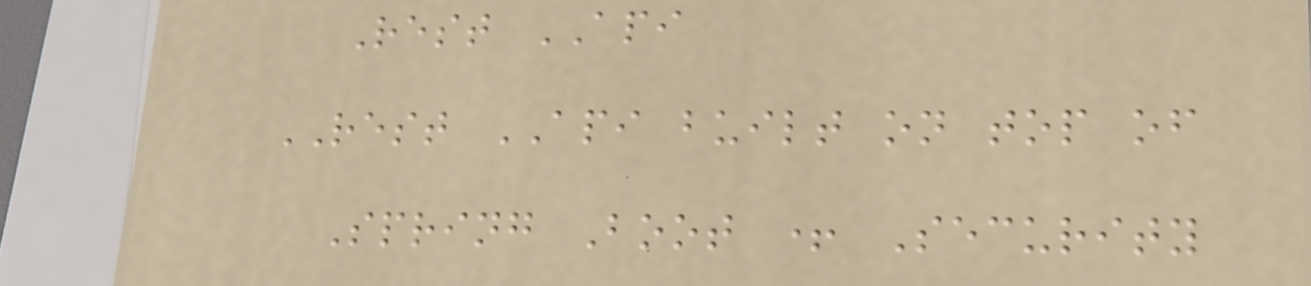Rest API
REST API built on top of
Spring Boot + Security
